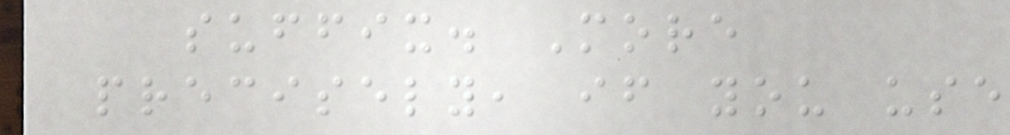suffix. More
precisely, if you use
